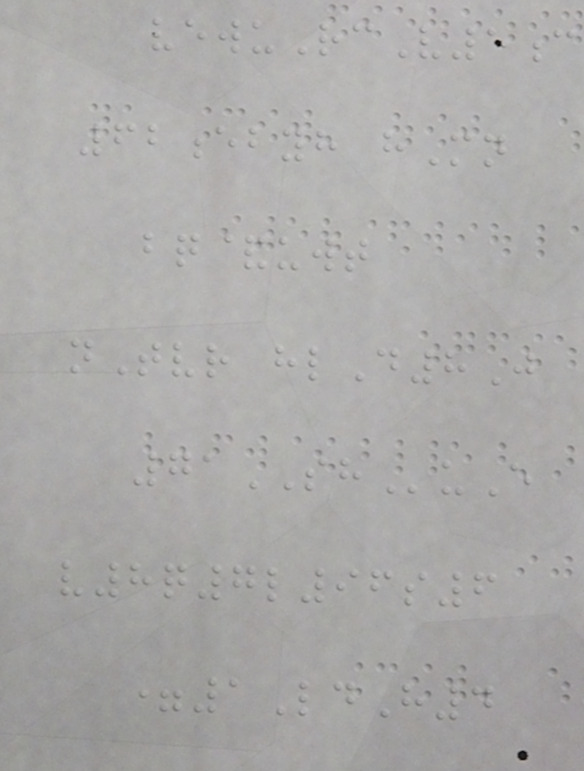vewuRcV5c
62ebyh hMn
bq&uwt
nTvr hlD8J
71SHuE
v8q7l96s6
=1LdH4
